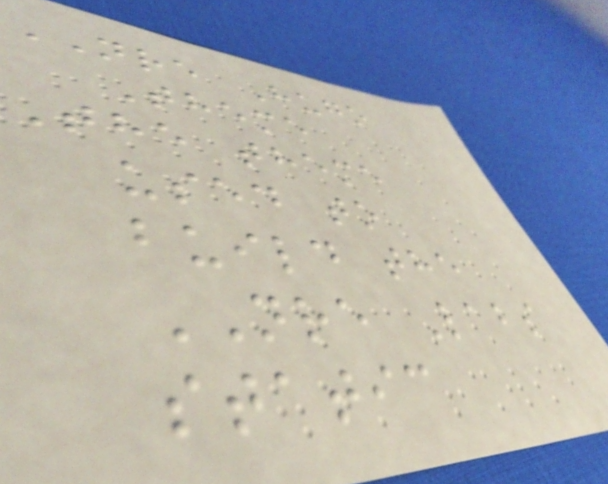NRE Hugo
Theme
The theme
used to
build the
NRE Labs
static
